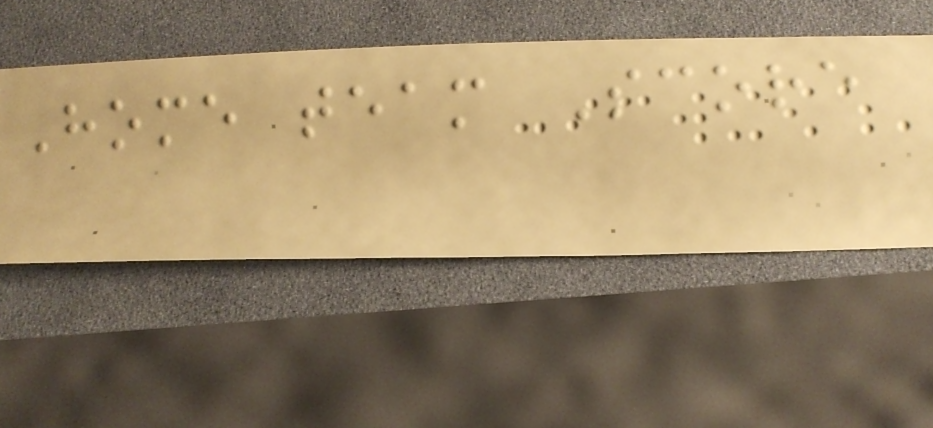Home team Score
